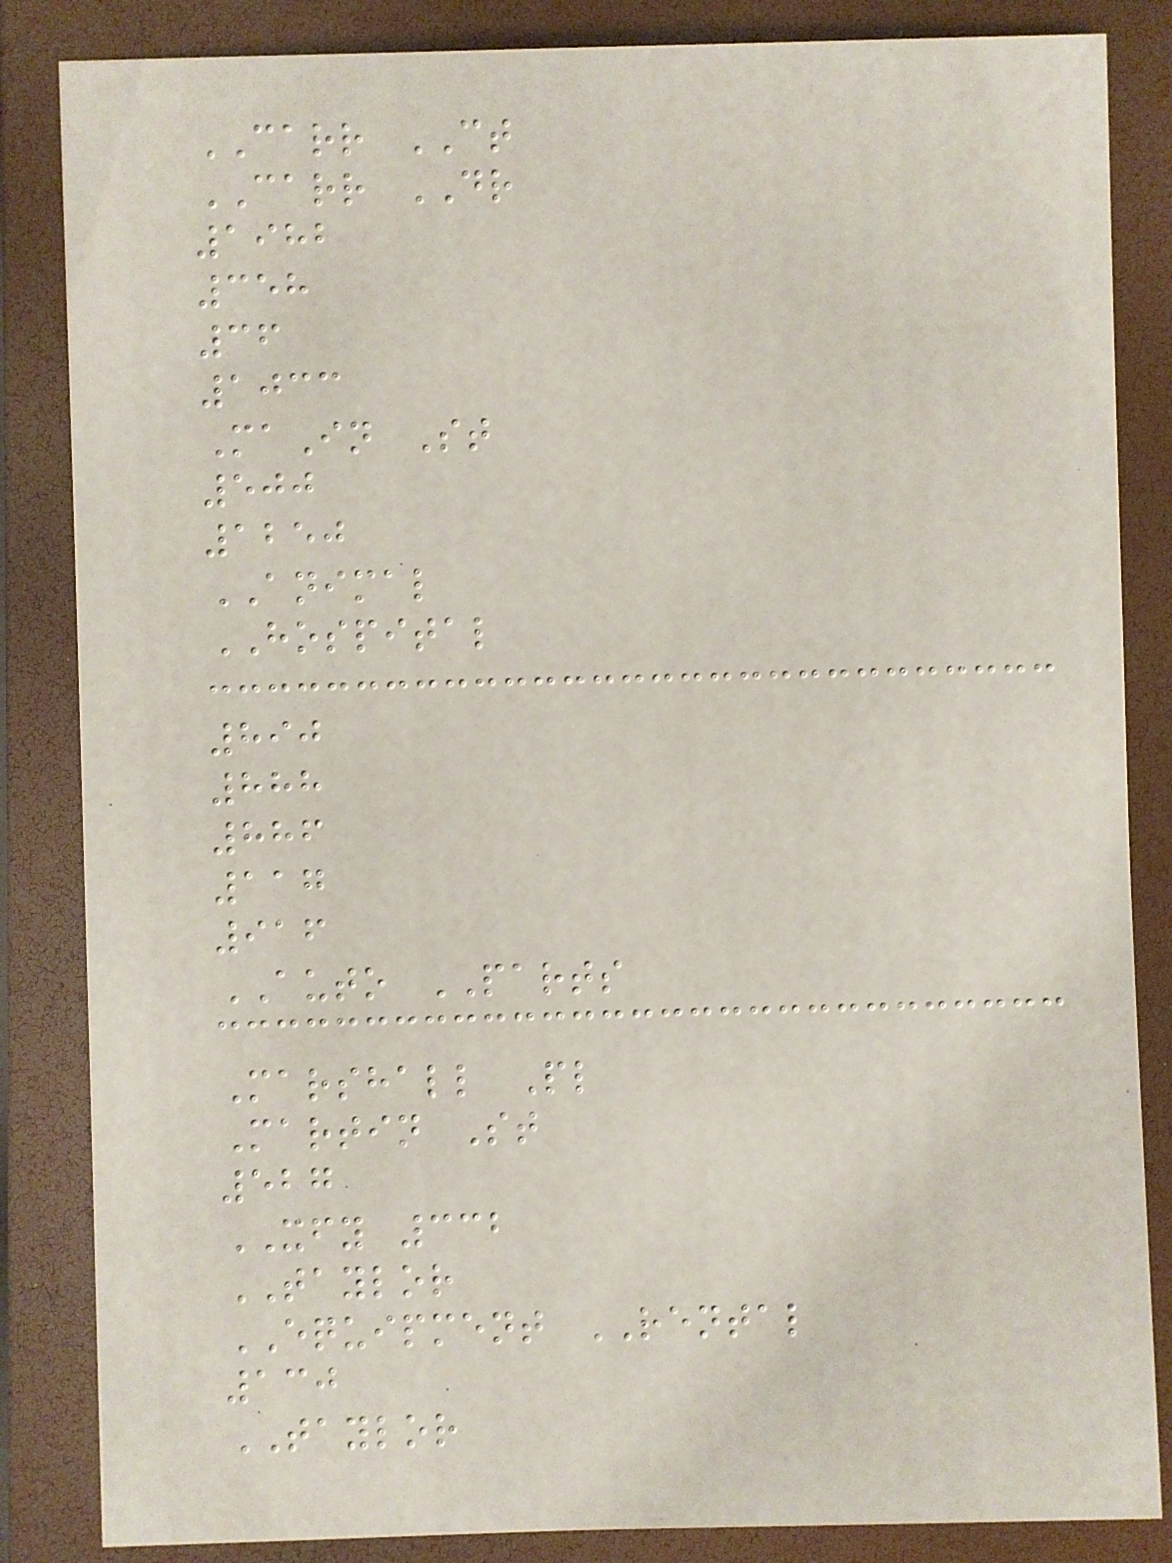CARR CT
CARR DR
1982
358
36
1033
MaIn St
500
1250
ANIMAL
HOSPITAL
890
888
886
117
916
AUTO PARTS
Marshall Pl
Martin St
527
XFY 332
TAYLOR
EQUIPMENT RENTAL
130
TAYLOR
